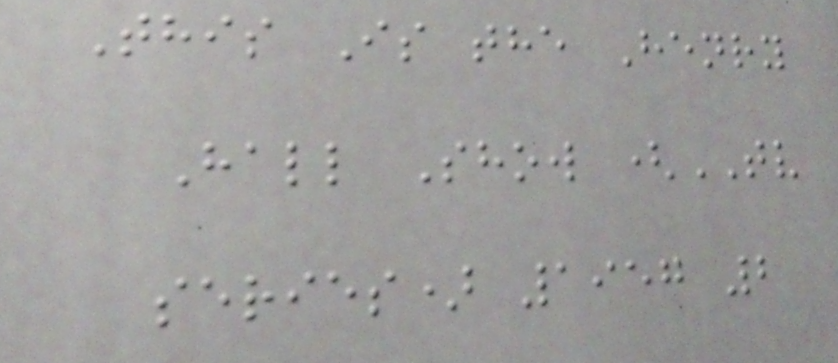This Is the Henry
Hall Show (TV
series) 1957 2
